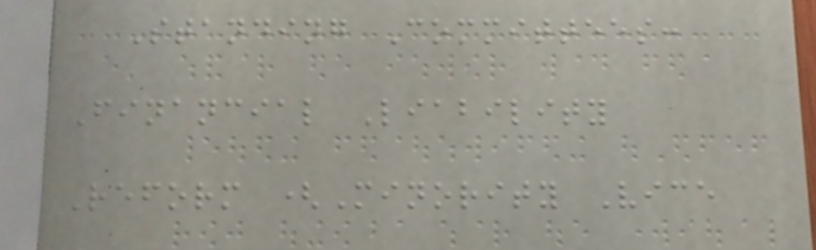Standing Committees:
Financial Liability
Reform (Minority Vice
